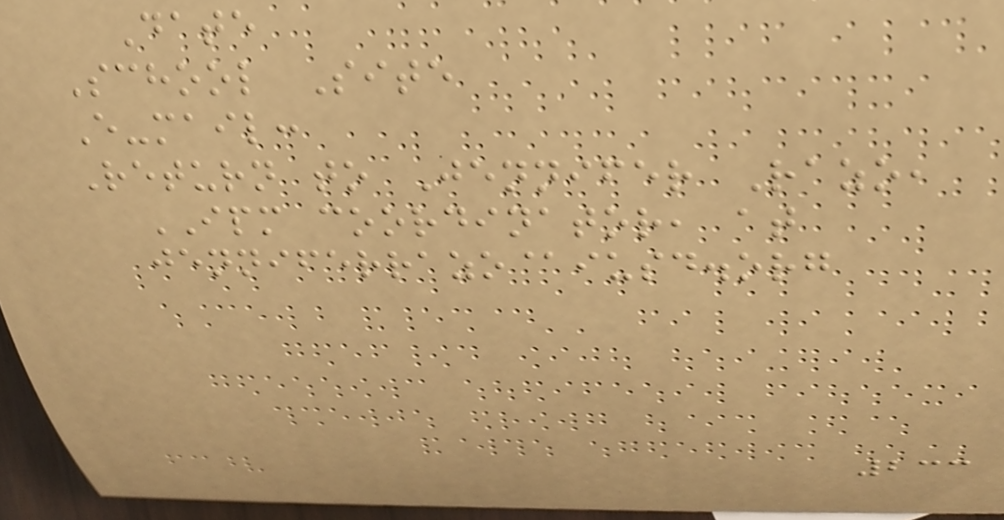Date
School Site
E-mail:
Return to Jennifer Razo,
IPM coordinator, at
jenniferrazo@iusd.org
233
